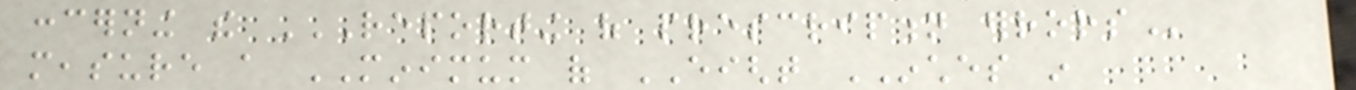concerning the REPORTING OF PRESCRIPTION ERRORS
measure a MINIMUM of EIGHT INCHES in
